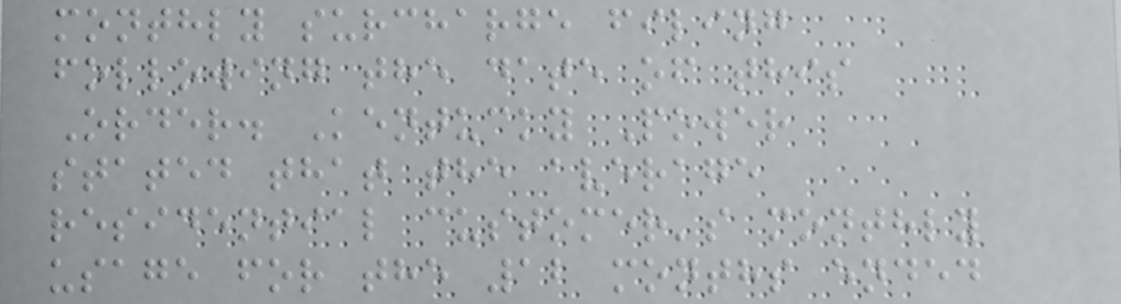monthly surcharge filing
following the date of this
Order. Kentucky Power
stated that the average
residential customer's monthly
usage for the 12 months ended
